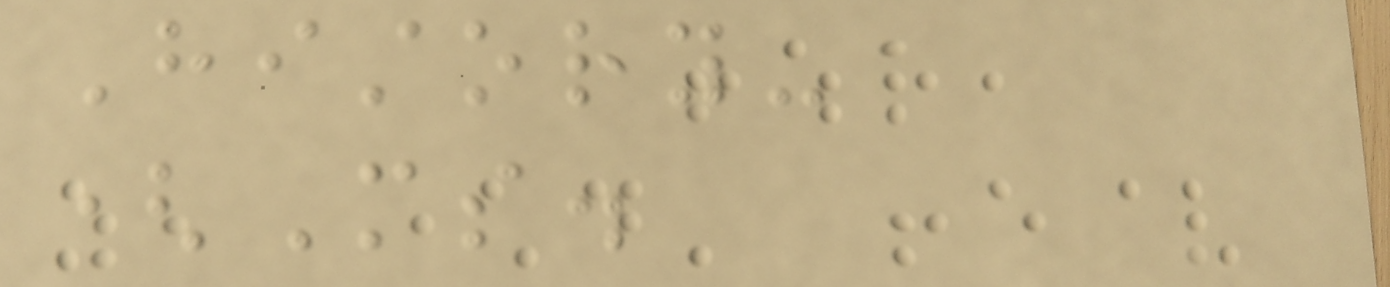History-
(Ms.
